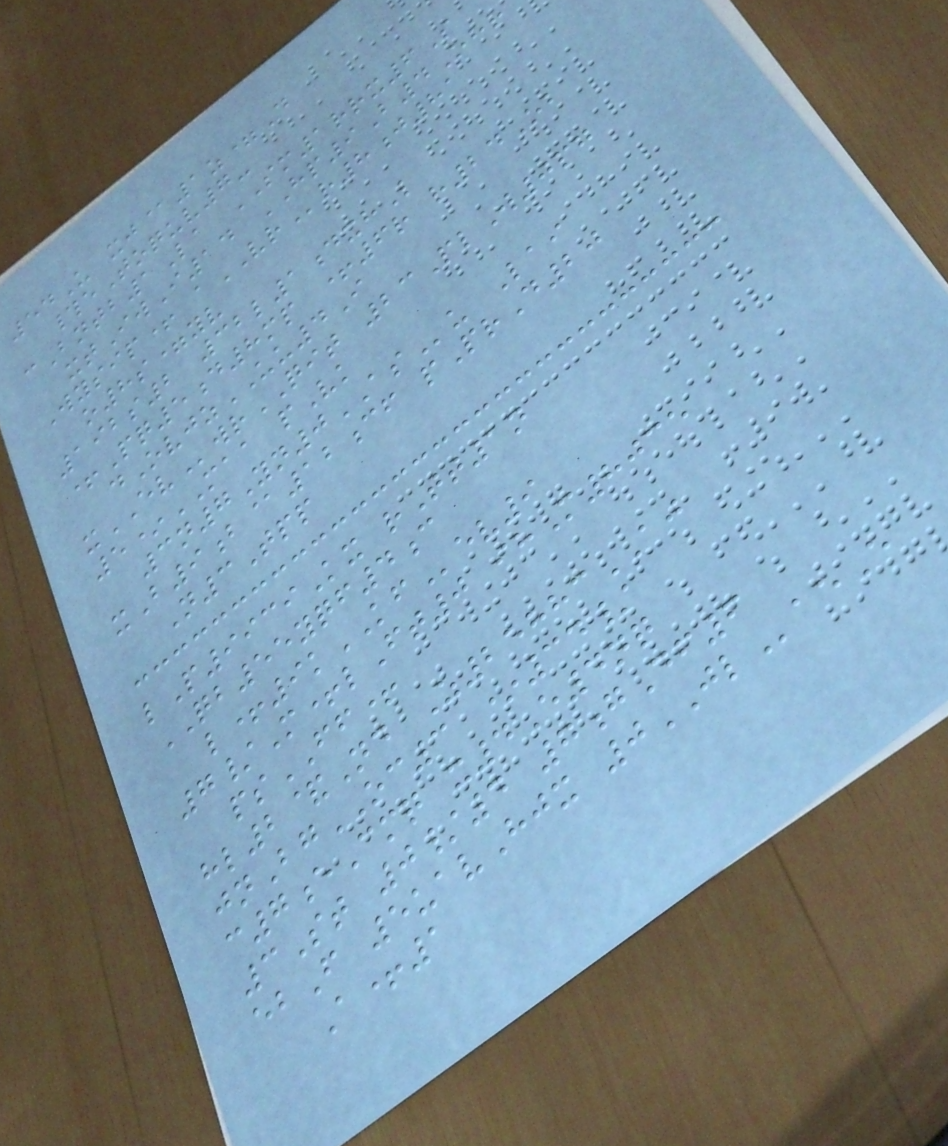54U xj@1z=D
#eToquv7-
cBntb1La SM1rrx6S
xtIwI14 HP9B4Ohr
Wysip+ aVRr8j81
o8s=yv
192s2 32l1dxhL
+Pq5d8mp +6r r24Ob
dOvjzUU4I
xEVwrQIT 23PlW0pg
5*MAA pVk
3n7Yn0ASu Lai
xB9b@12cf pPrD20
N3Tpp
lP9939Kx rTt1n
QB55yqf4c
l+9kKFev9
7/M+lFt0 ihM8035
psFF+
hl2&Nd Z25883AJ
jnBgOC3 *34/
c7eCmq x4E4nq
3St 0/4 7gDf6
ebF 5uavHjx 0JLaeE
A+1
